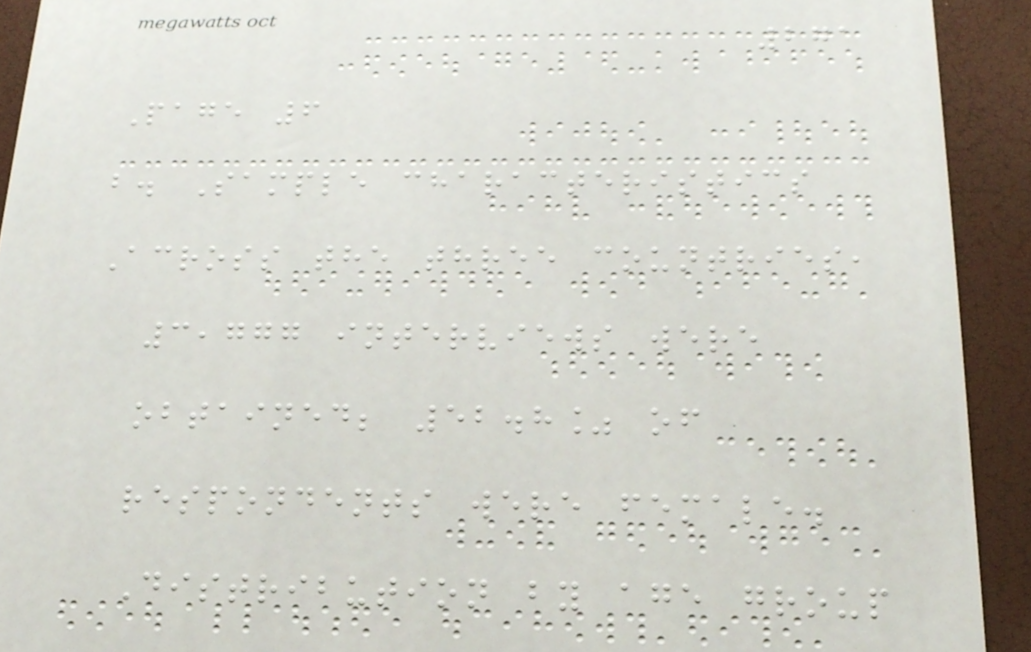271
Page 6
b. Sample characteristics
Across the three countries,
3,777 interviews were
obtained; 52.8% of
respondents were female.
Distribution by age group
